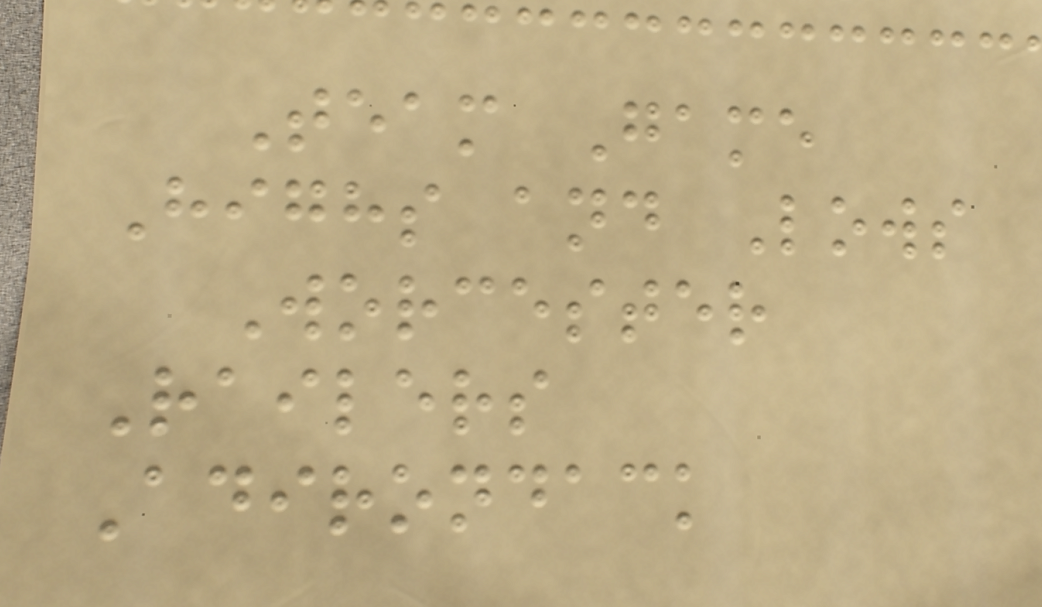Team Game
Highs and Lows
Worcester
Railers
Adirondack
